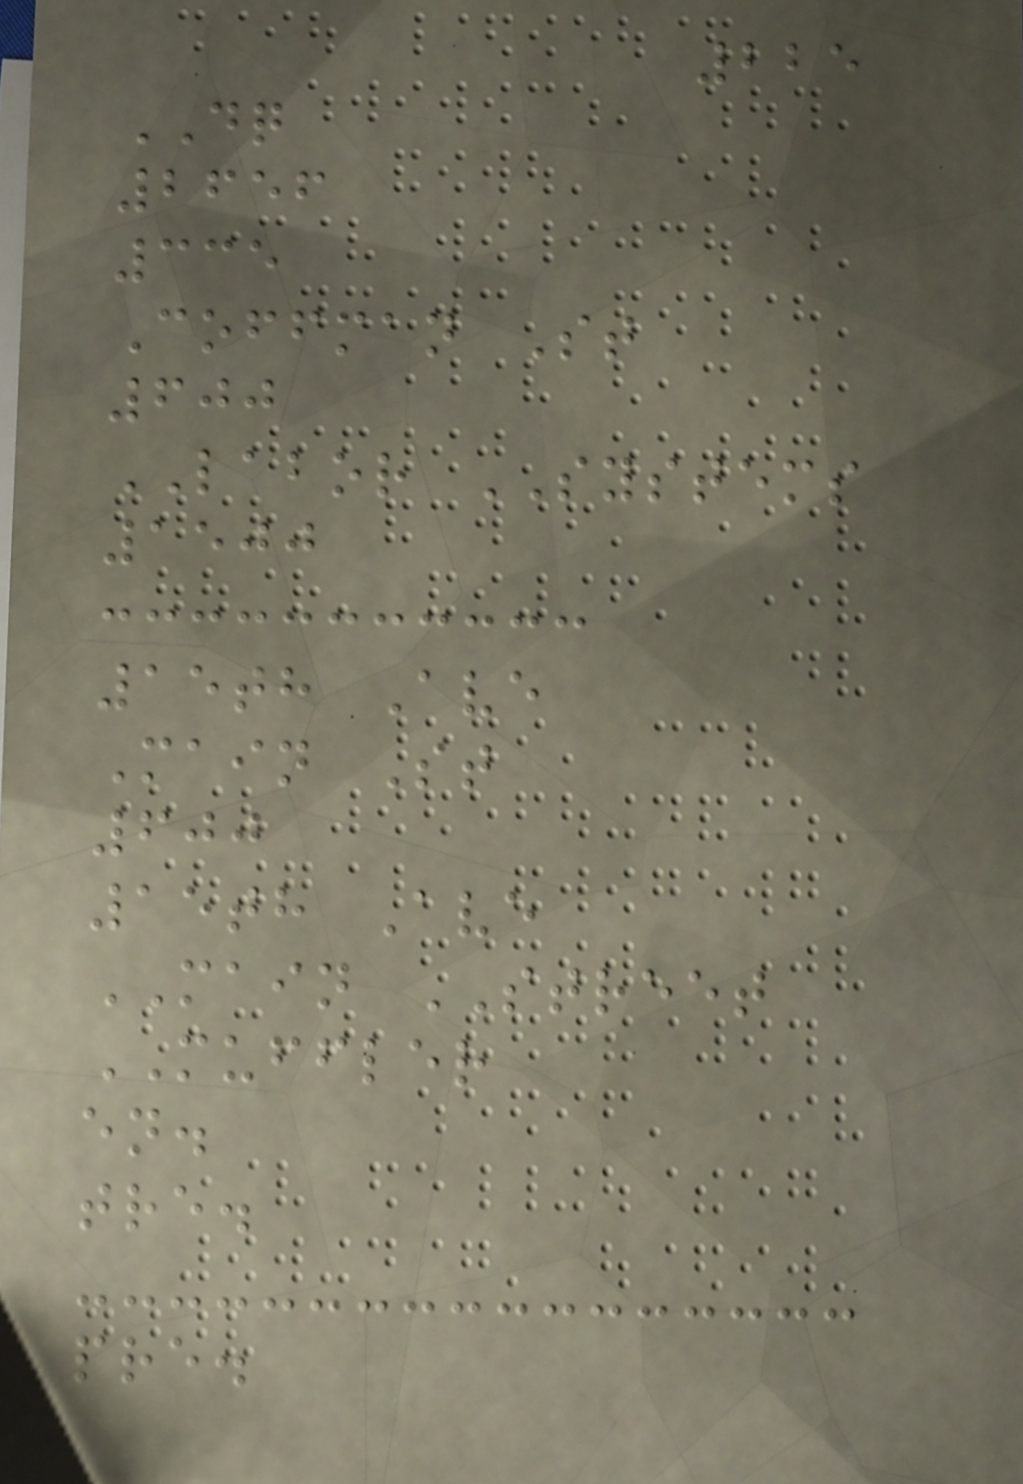225
DQ
2656
335
Coffman St
600
LABOR SYSTEMS
1500
15th Ave
Main St
600
15th Ave
MAIN STREET
MUFFLER
en.
tre.
pre.
